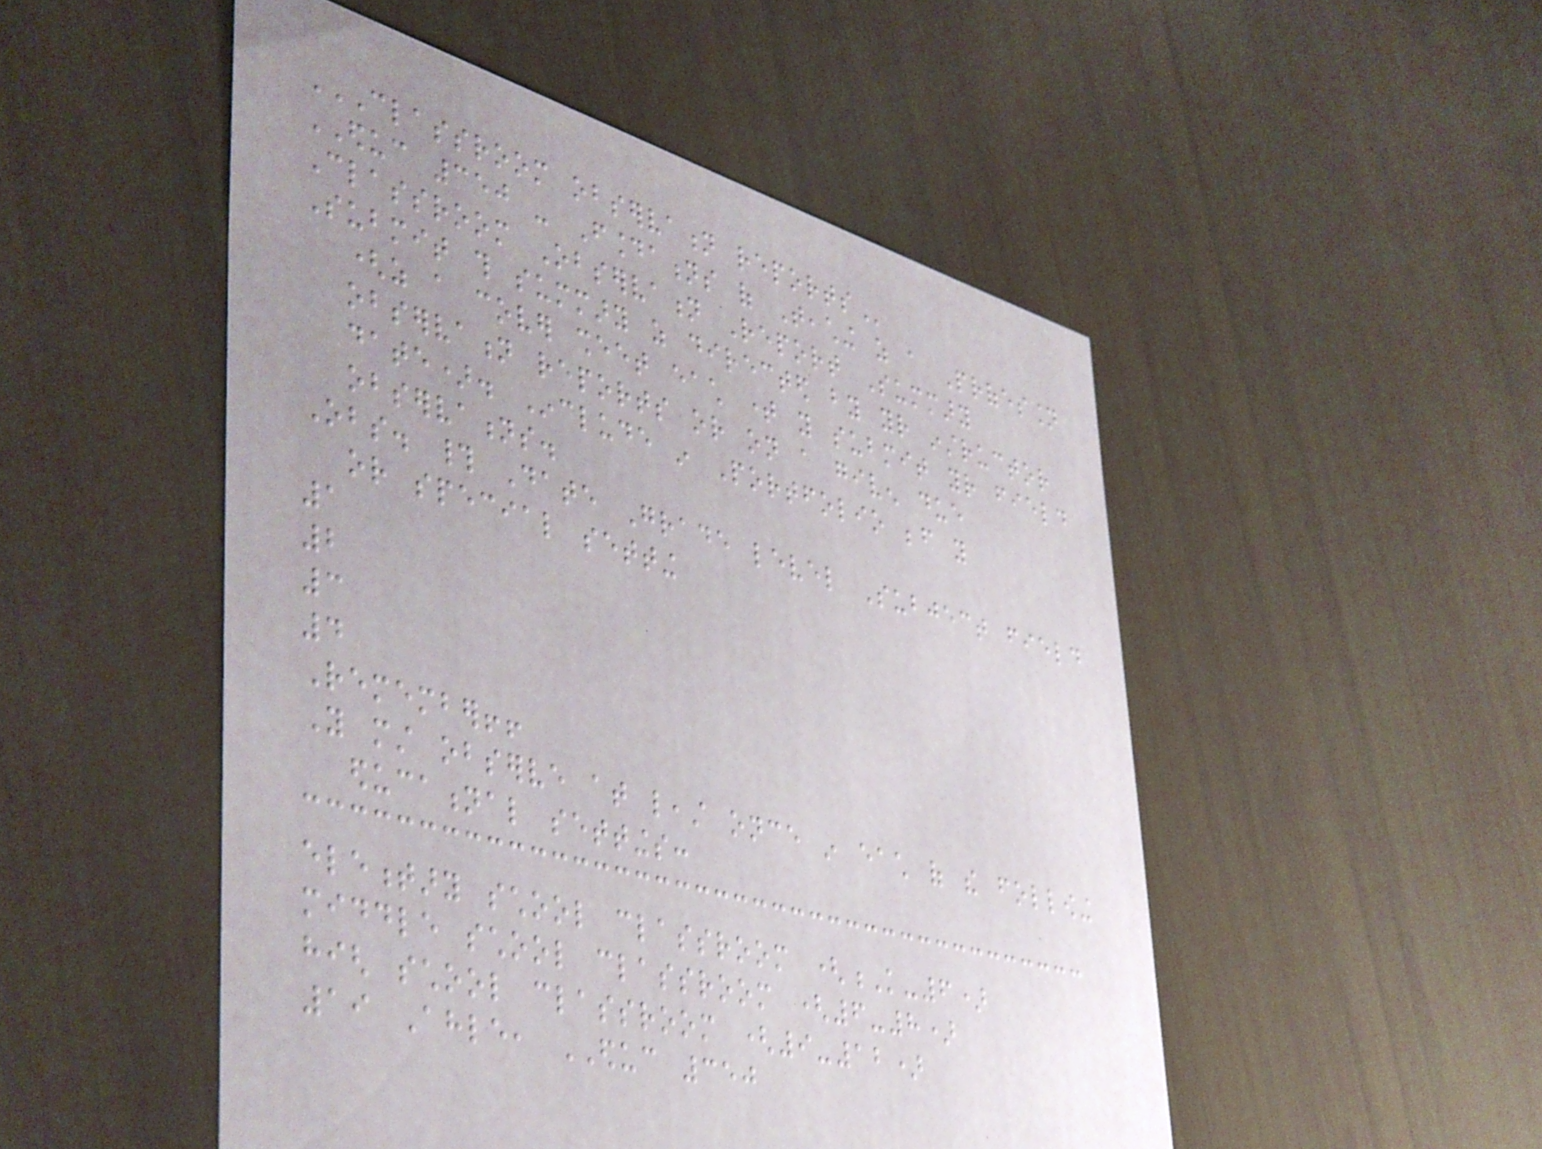CLASSROOM OBSERVATION REPORTS
EDUC 350 - Foundations of Teaching as a Profession
Classroom Observation Report Summary
Submit this summary as directed by your instructor
(as a cover sheet each time you submit your field
observation reports or on a given due
date). Include in Portfolio before you
observations.
Obs. # Date Grade level Subject field
or special setting
1
2
3
4
Remember!!
You must observe at least once in each of the following
educational settings:
elementary school classroom (K-6)
middle school classroom (6-8)
high school classroom (9-12)
19 Ahle, EDUC 350
